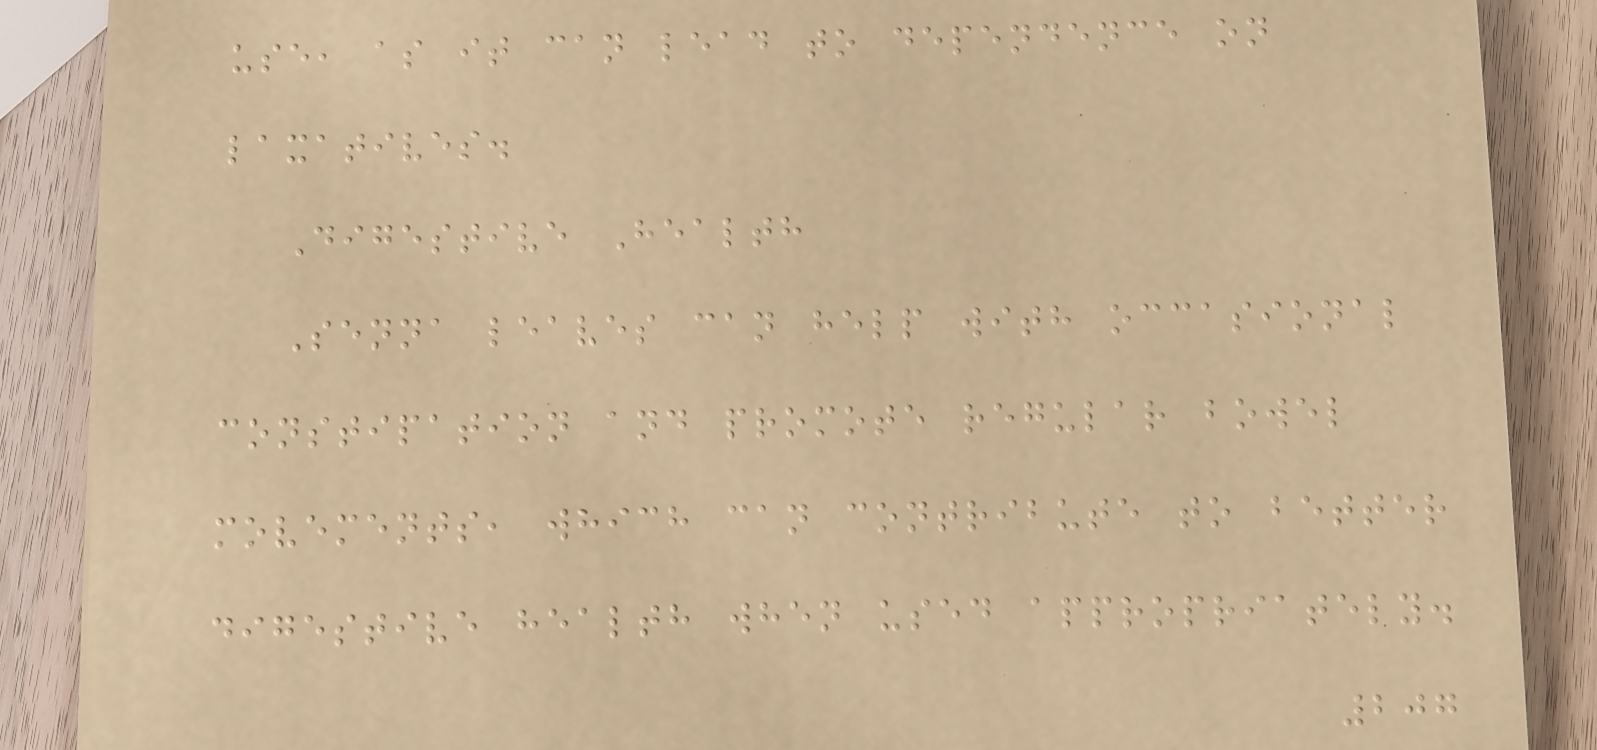use, as it can lead to dependence on
laxatives.
Digestive Health
Senna leaves can help with occasional
constipation and promote regular bowel
movements, which can contribute to better
digestive health when used appropriately.
207
